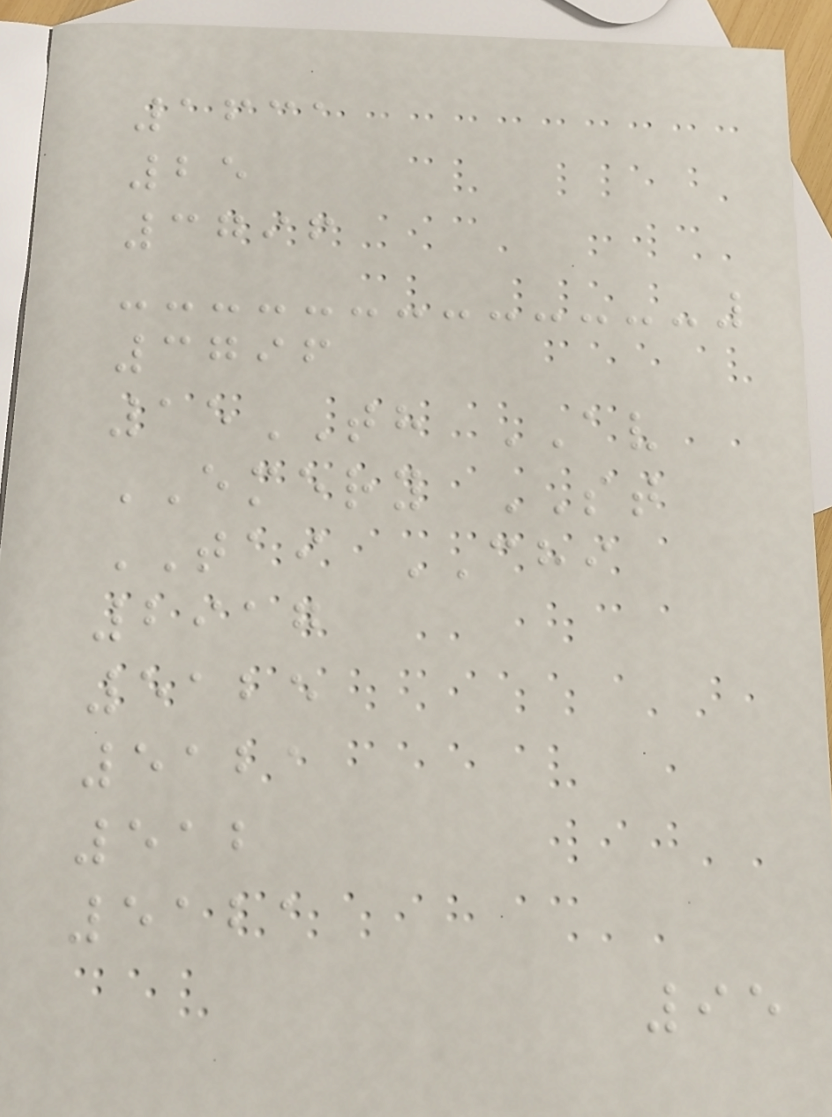1631
25
3796
3796
15TH AV
EMERY ST
TAI CHI
2917
5125
5121
512
5121
95
